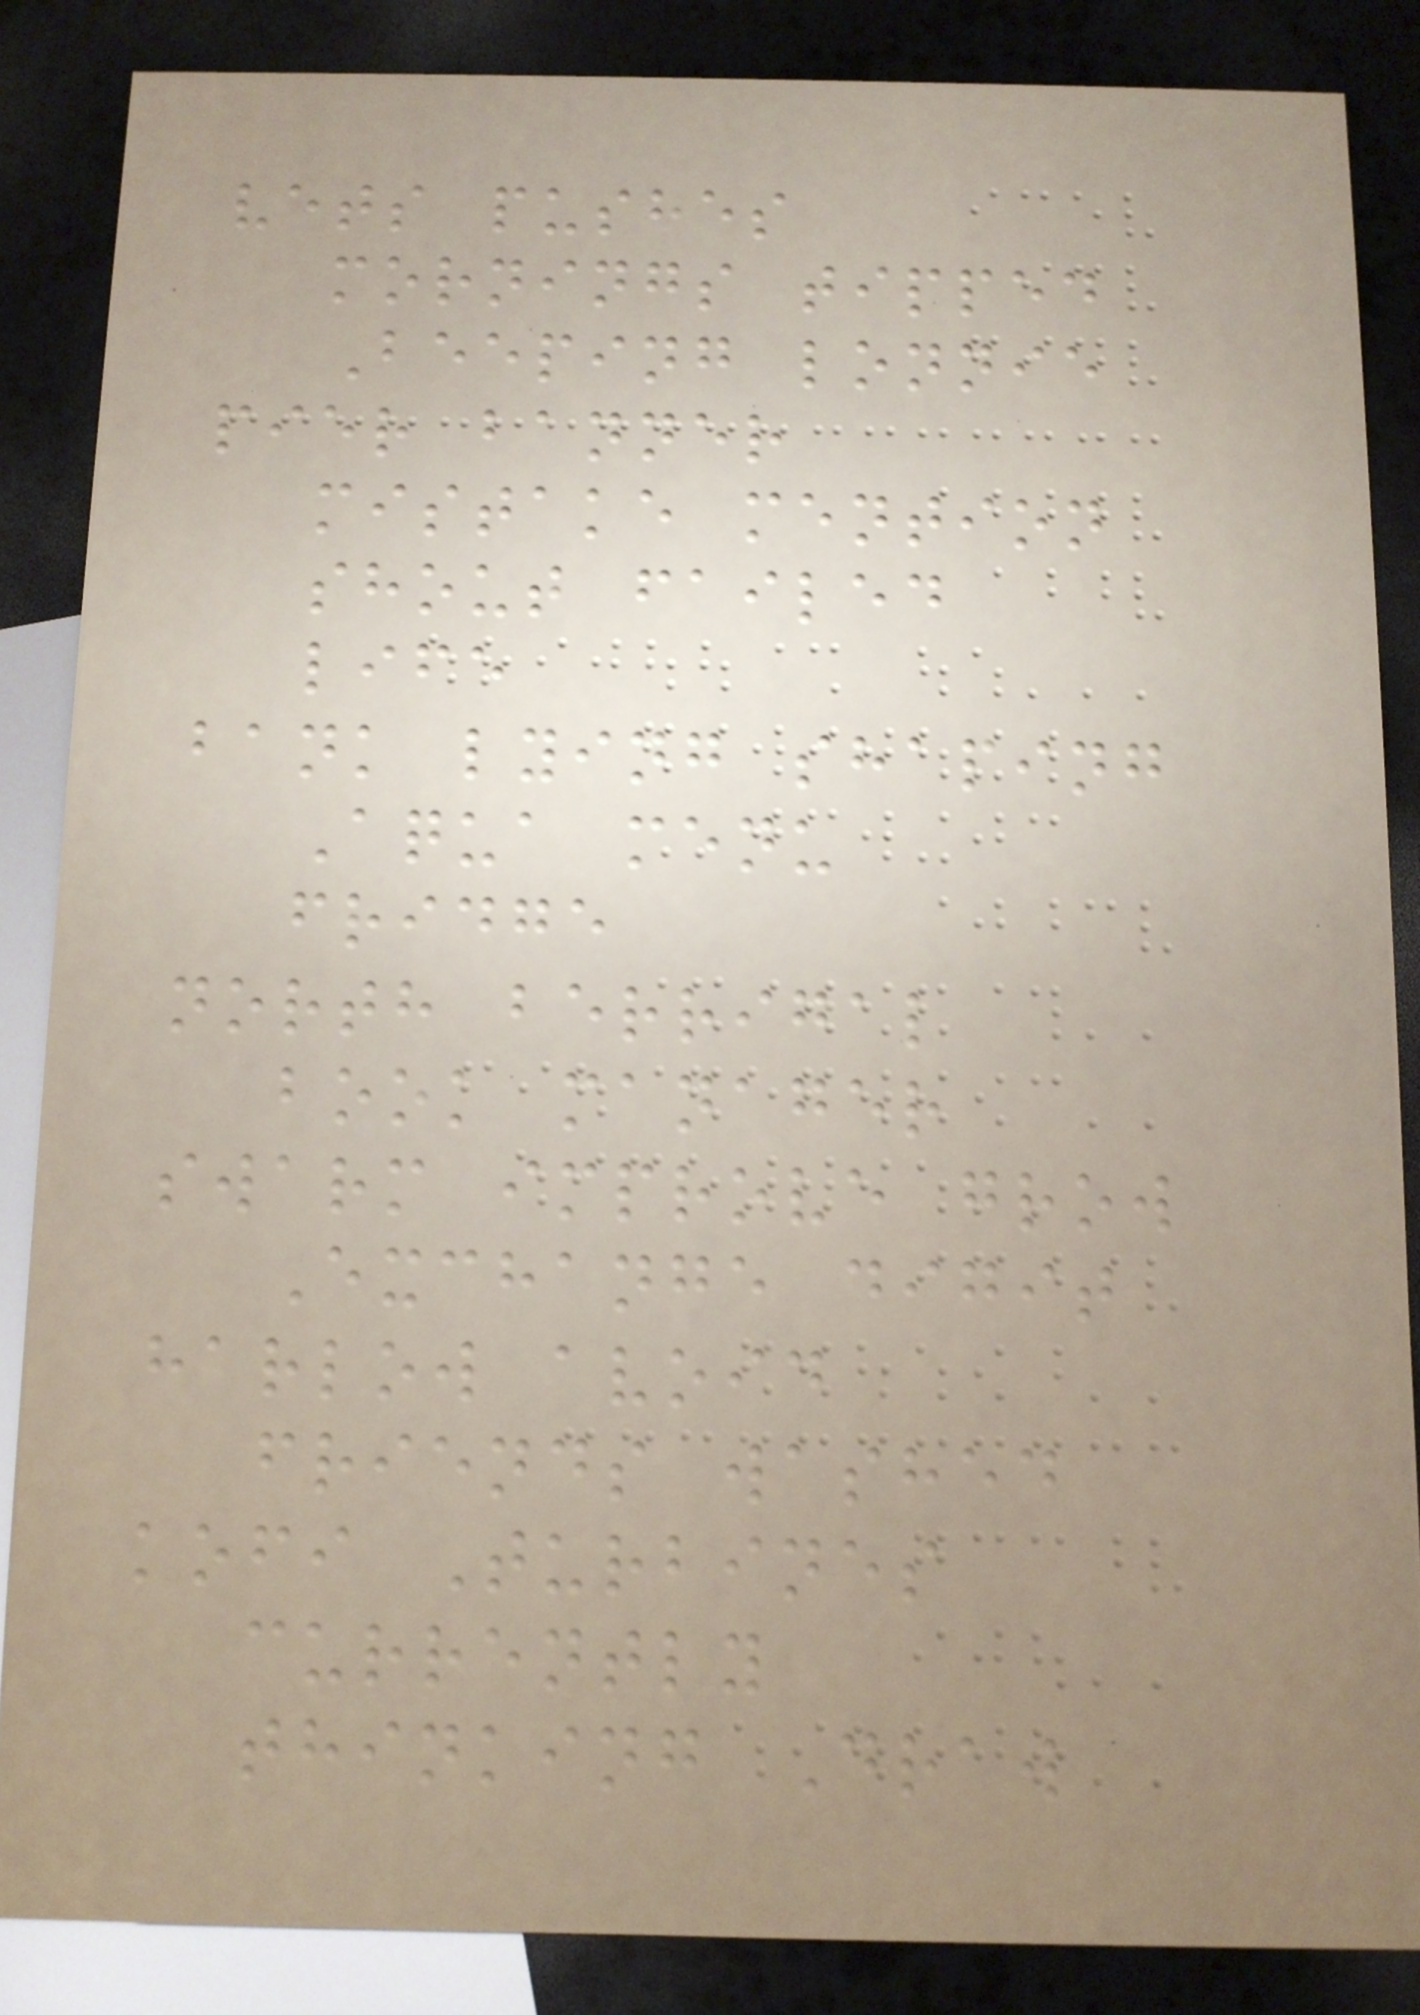vets pushes
mornings tipped
Beeping lonnie
pier banner
mistake mention
shout failed
life
bank lying shaping
Aqua menu
fridge
north berrigal
book manager
swarm improve grow
Exchange digit
harlow avoid
friends washed
kofi Turbines
currently
thinking Draw
